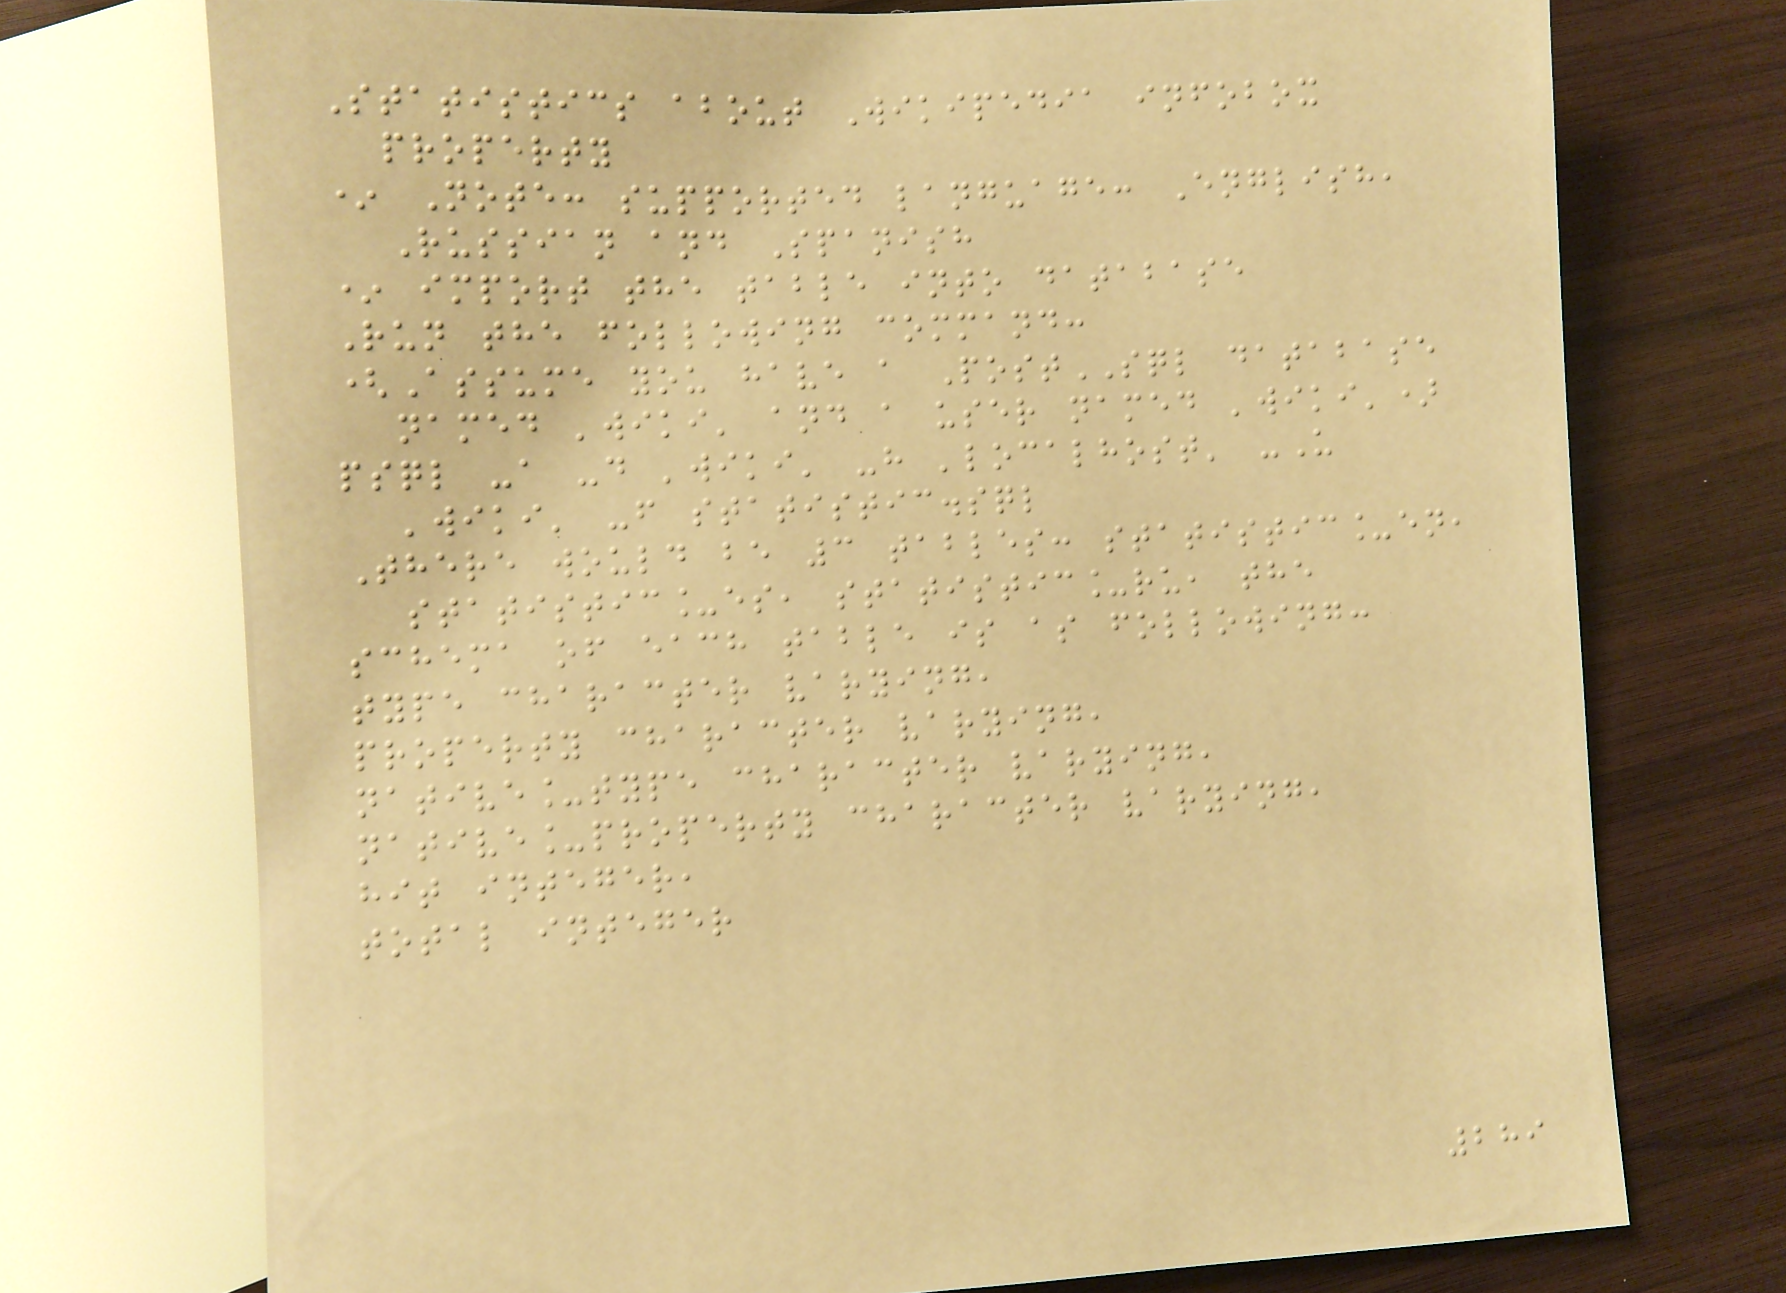Statistics about Wikipedia infobox
property
* Note: supported language: English,
Russian and Spanish
* import the table into database
Run the following command:
(Assume you have a PostSQL database
named 'wiki' and a user named 'wiki')
psql -a -d 'wiki' -h 'localhost' -U
'wiki' -f statistic.sql
There would be 3 tables: statistic_en,
statistic_es, statistic_ru, the
schema of each table is as following:
type character varying,
property character varying,
native_type character varying,
native_property character varying,
hit integer,
total integer
289
